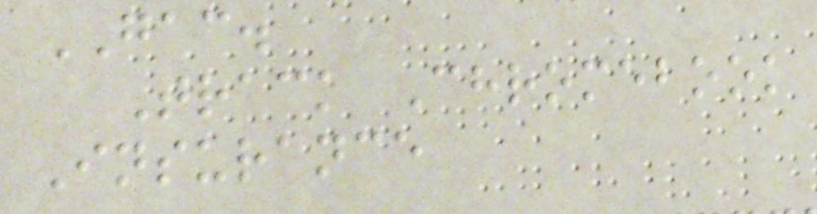GAC.
Track Chromebook
Insurance
